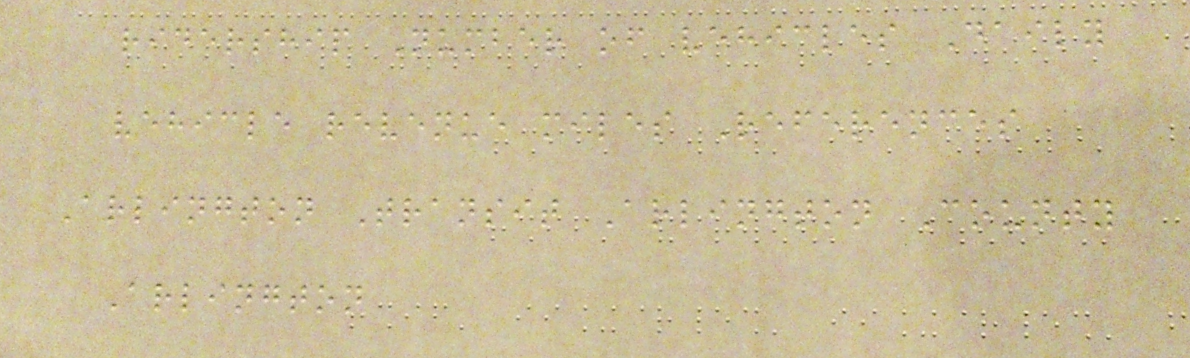ridership Number of vehicles Daily
vehicle revenue miles References
Arlington Transit Arlington County
Arlington
